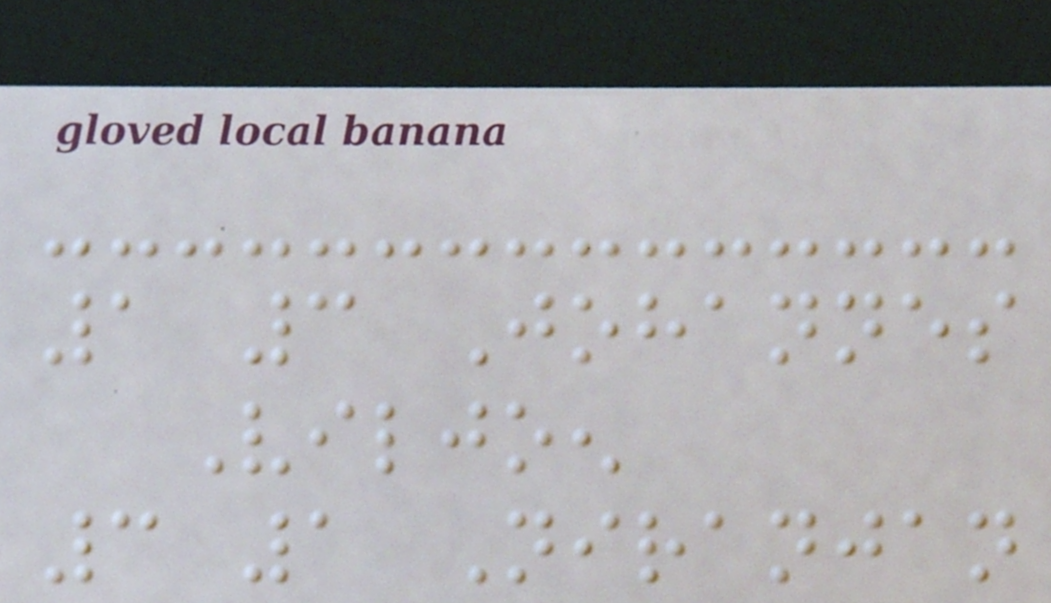1 3 Johannes
Viljoen
3 1 Niranjan
